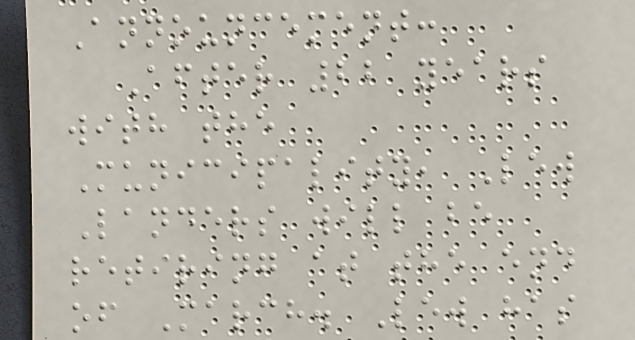Announcement:
After 22 years
with the
Municipality, Lew
Landers will be
retiring at the end
of March. Lew has
